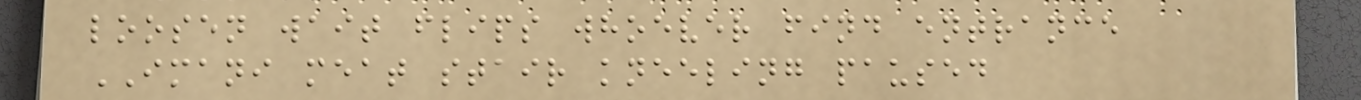loosen wait flips whoever find entrance
IMANI meat stair kneeling paused
